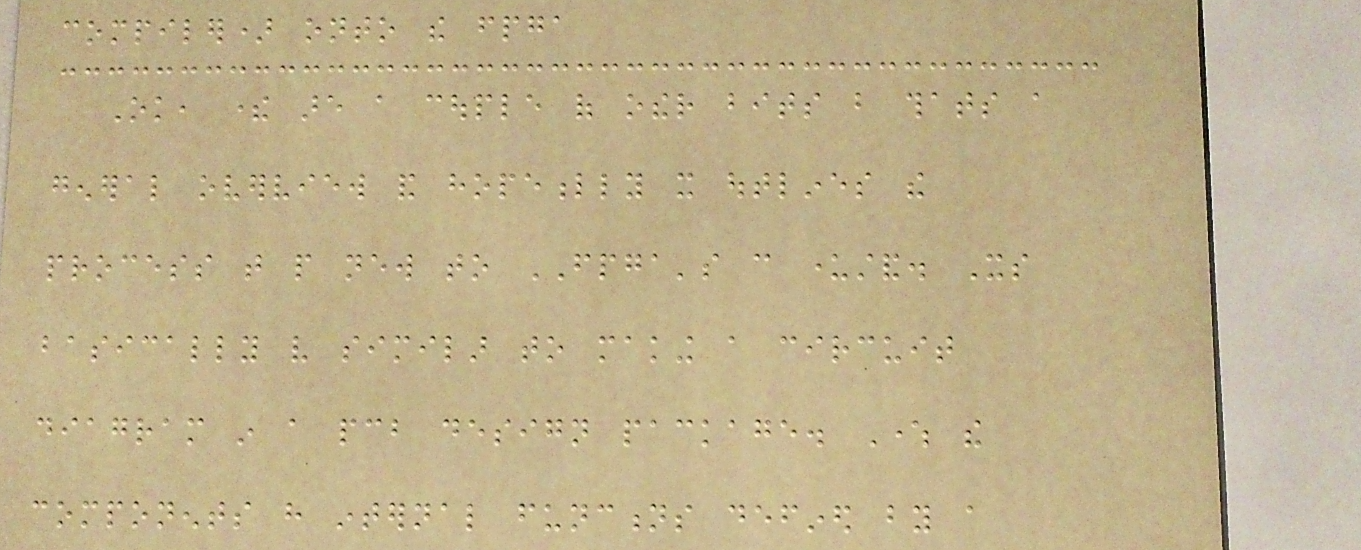compiler) onto the fpga
Ok, there are a couple of other bits but thats a
general overview and hopefully it outlines the
process that people new to FPGA's can understand. Its
basically very similar to making a circuit
diagram in a pcb design package. Where the
components have internal functions defined by a
